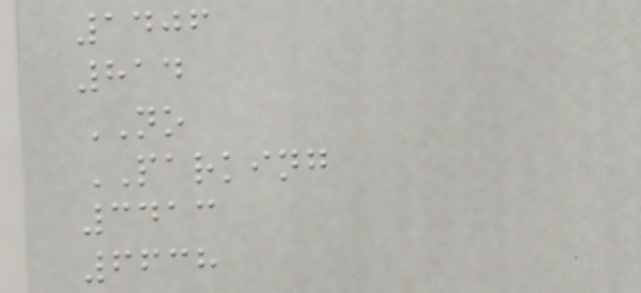1406
814
NO
PARKING
3413
6638
